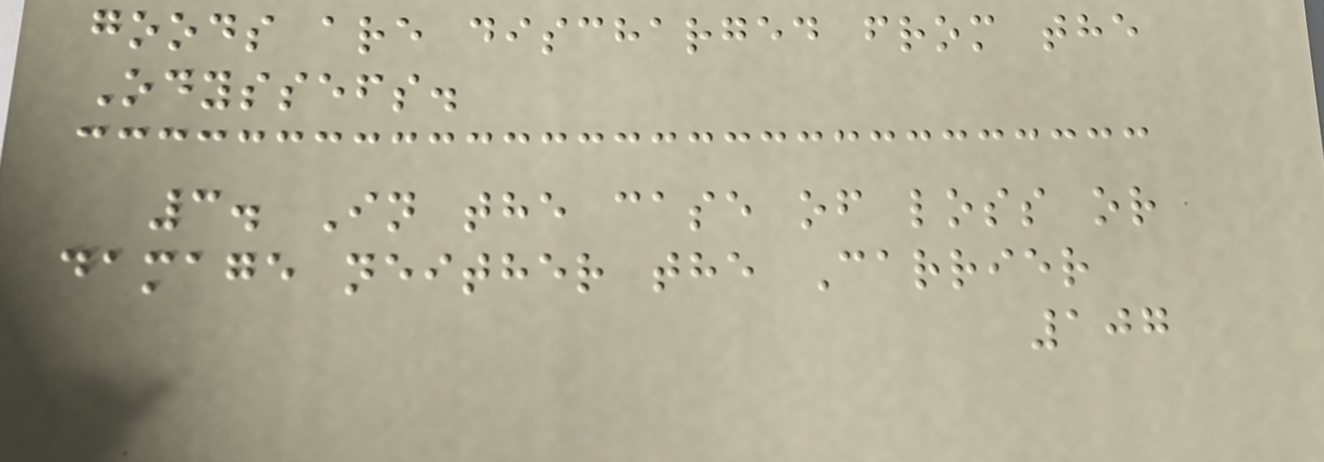goods are discharged from the
Odyssefs.
3. In the case of loss or
damage neither the Carrier
107
